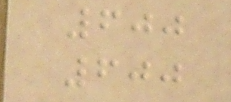600
600
